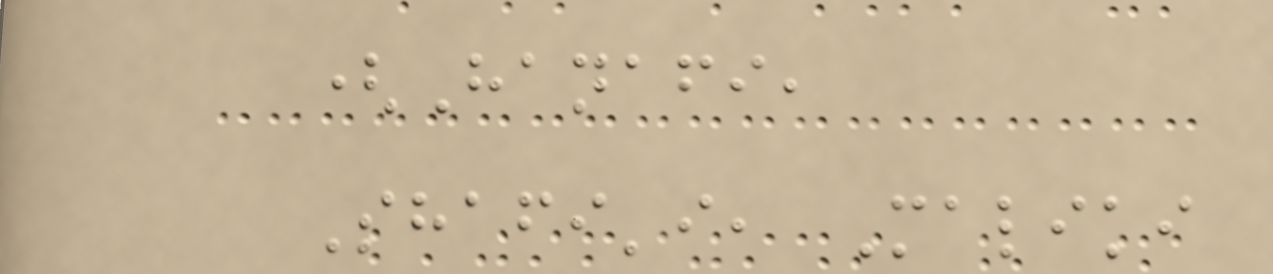(Hanafi,
Shafi'i, Maliki
